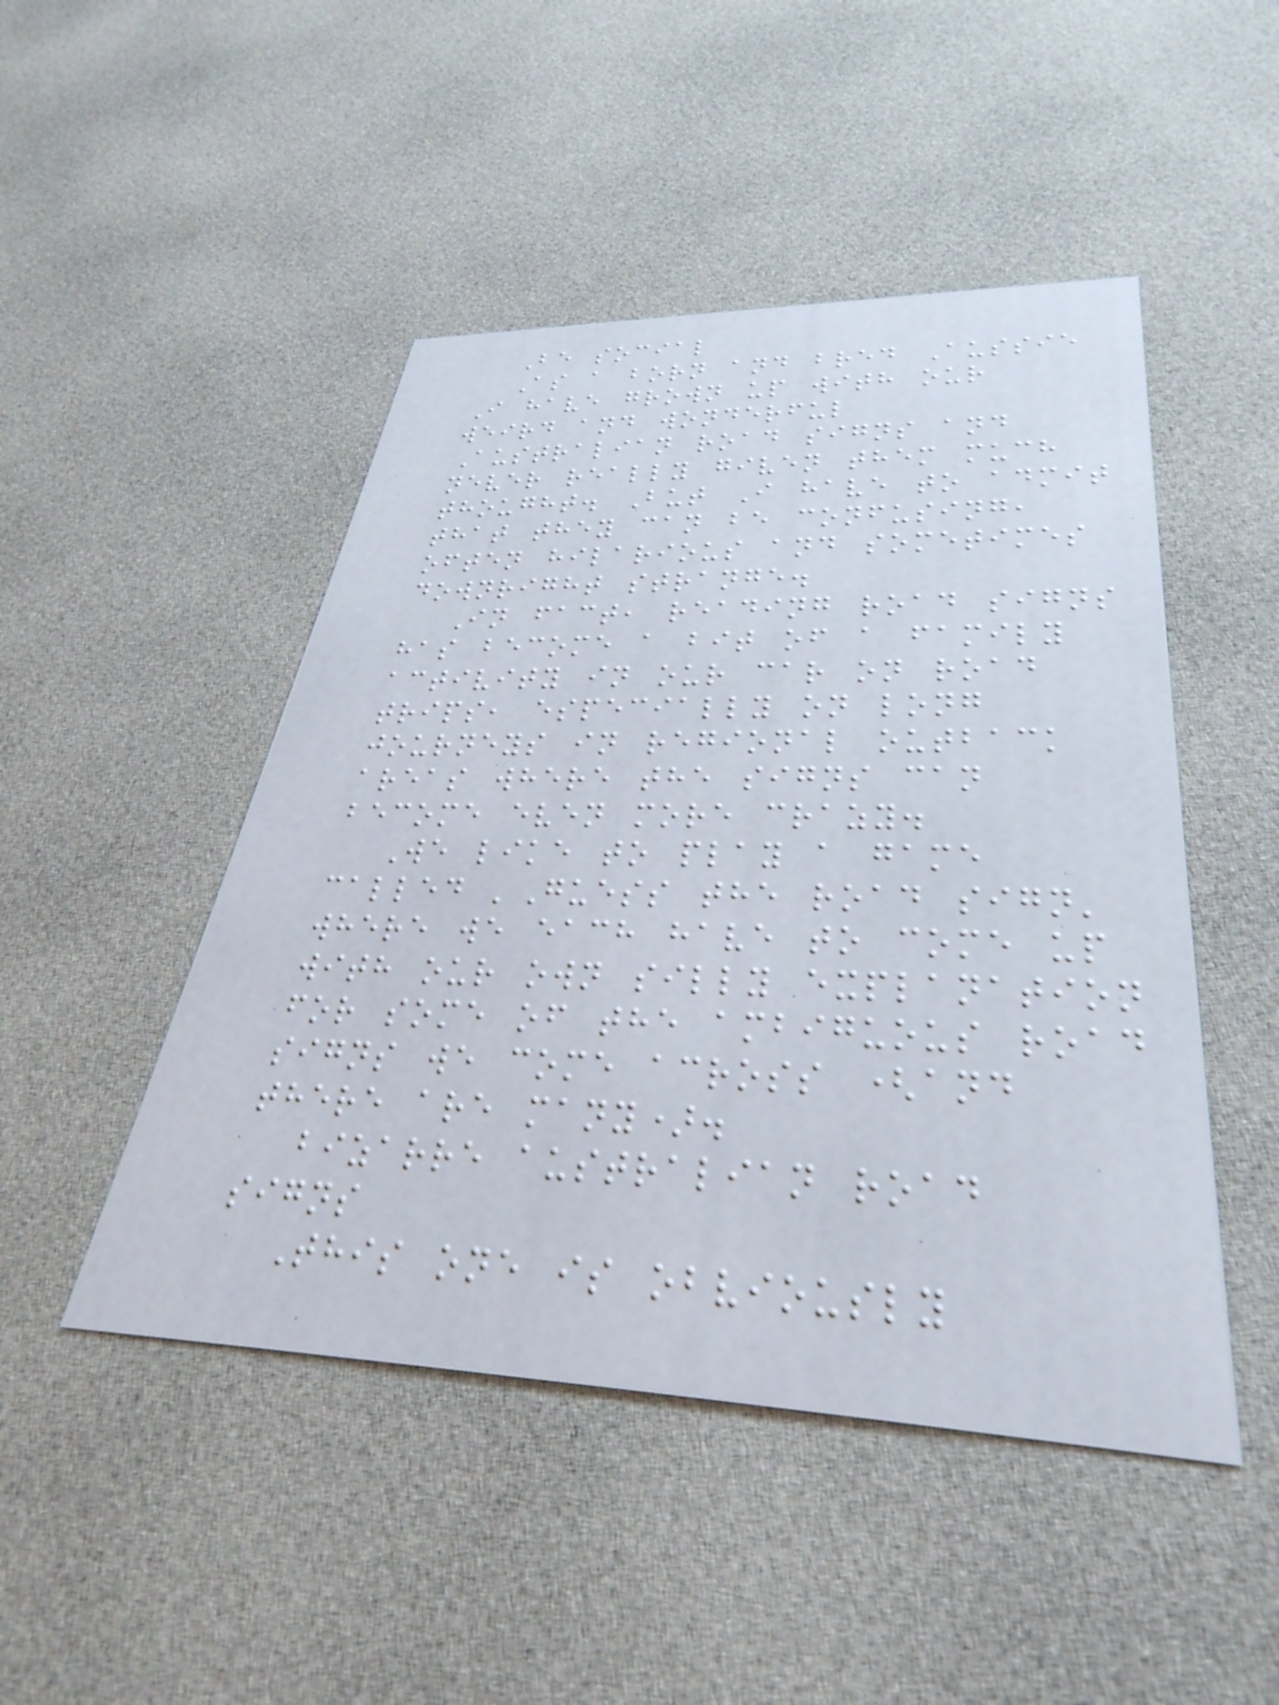Be social
As a born and bred Aussie
I have grown up with our
weird and wonderful
Australian road signs and
never really given them much
thought. But I have to admit
that they can be confusing,
often hilarious and sometimes
downright strange.
In fact, reading road signs
has become a bit of a family
activity in our car on road
trips, especially on long
journeys in regional outback
areas where the signs can
become even more crazy.
We like to play a game
called 'Guess the road sign'
where we each have to come up
with our own silly explanation
for some of the ambiguous road
signs we come across (and
there are many).
bizarre australian road
signs
This one is obviously
